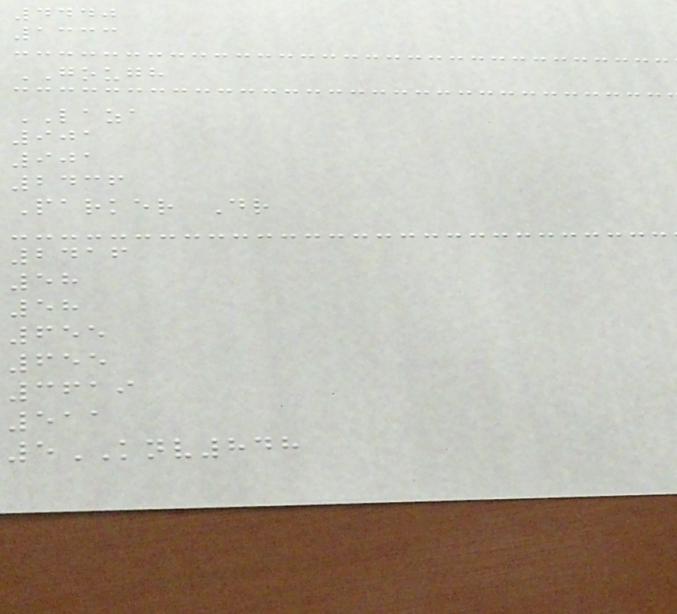4440
1333
GOUGH
LAZA
901
901
2436
Parker Dr
2416
58
58
655
655
3619
511
5KNV848
